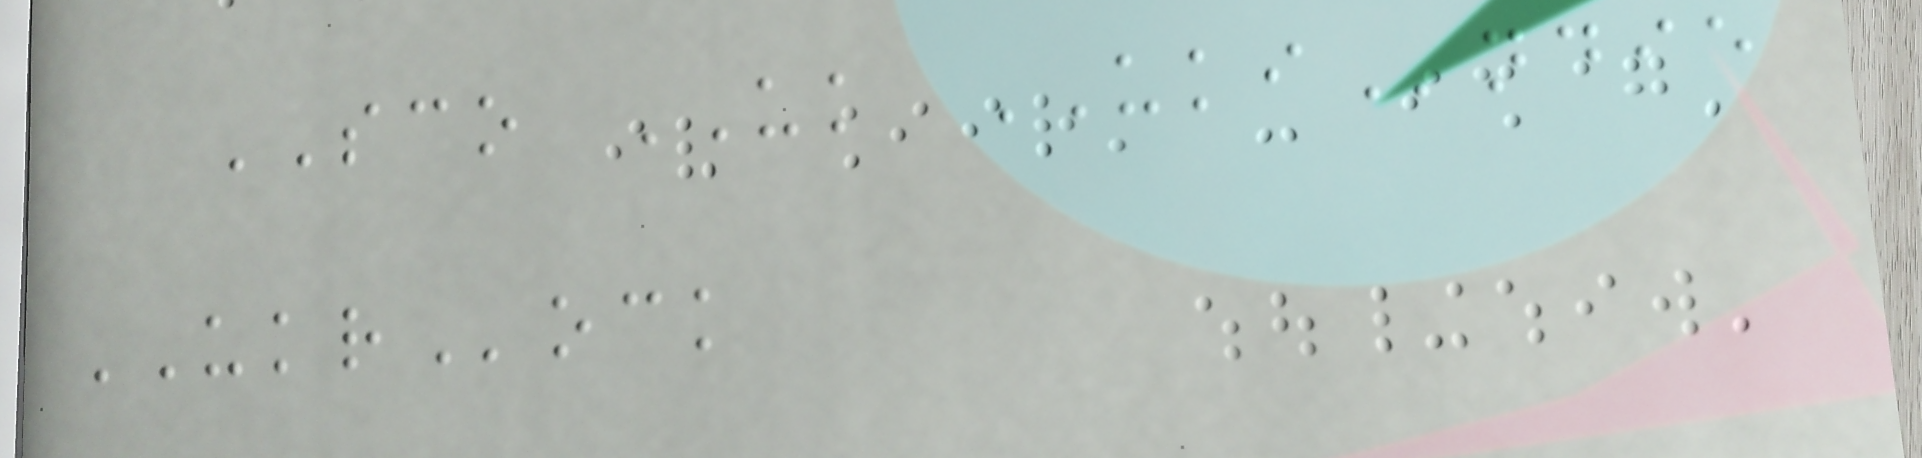SCO UK UKIndie
UKRock
